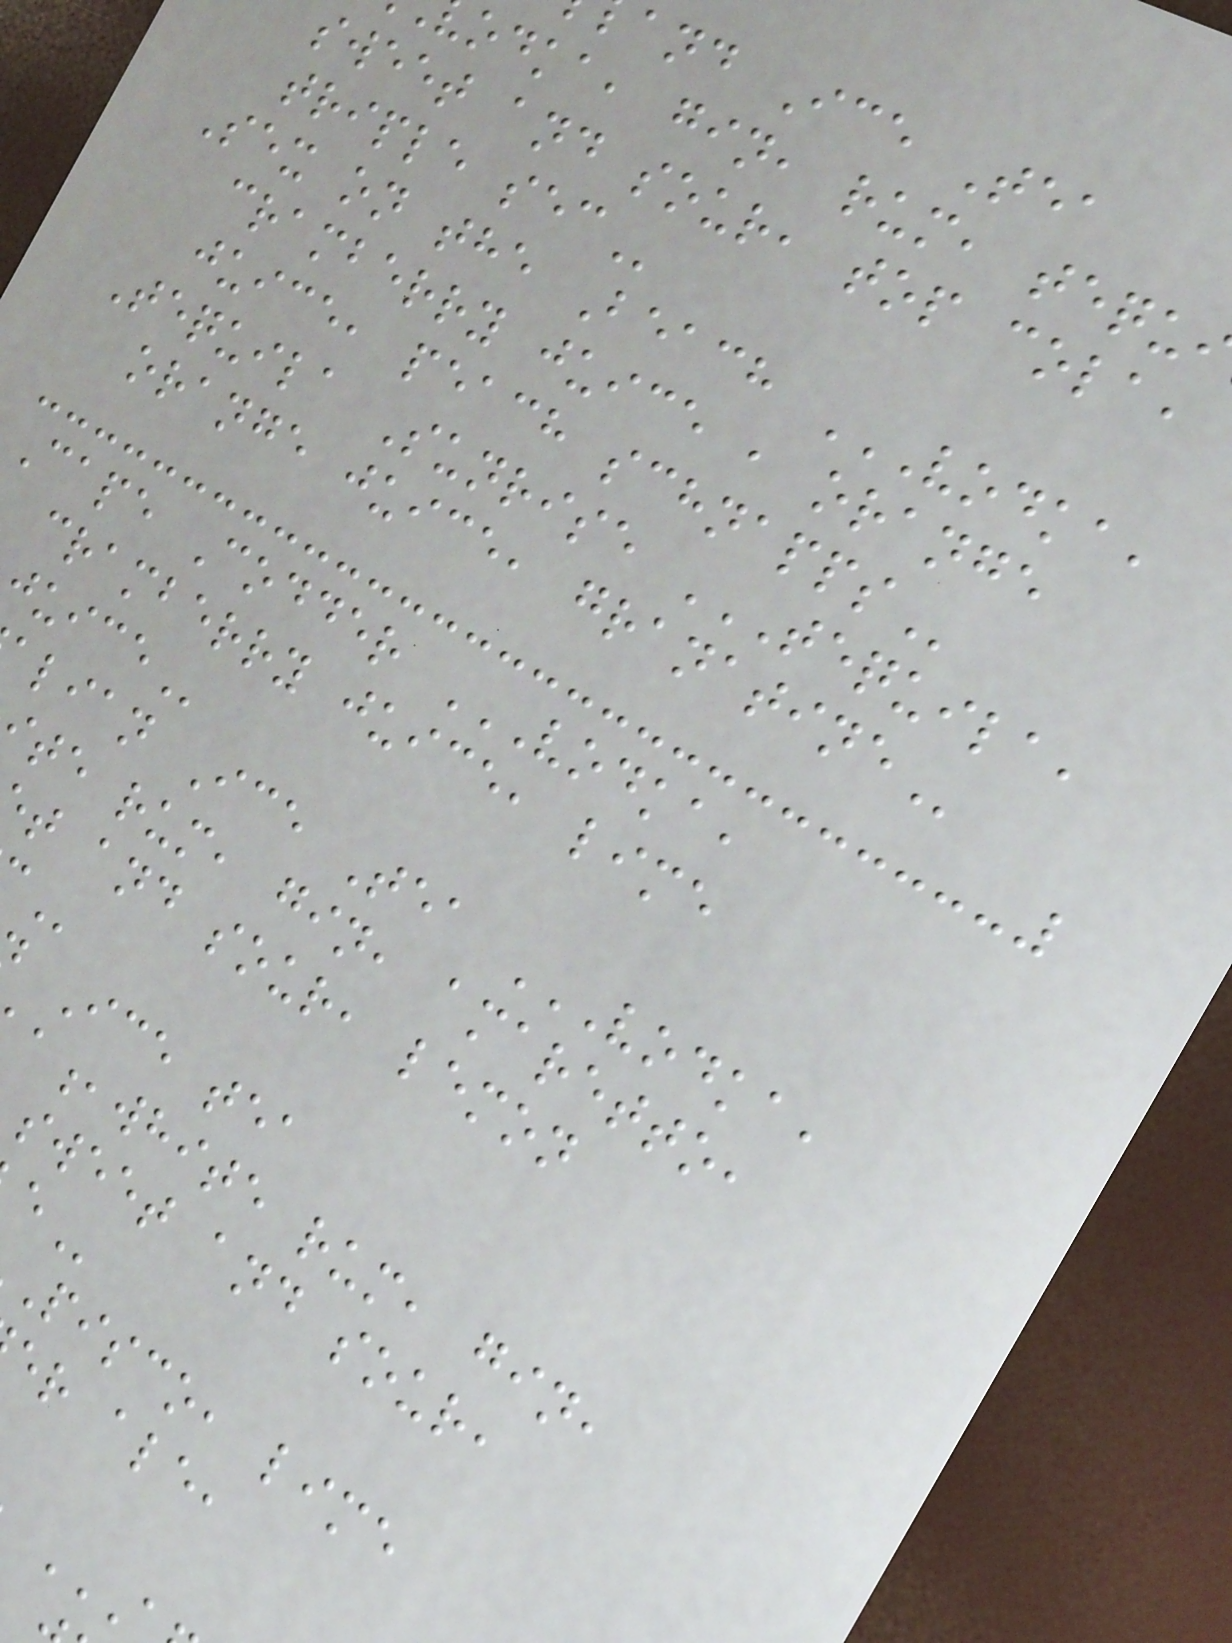and Ice Tea
odka, gin, rum,
sweet and sour, top cola,
triple
Sex on the Beach VODKA,
cramberry juice , orange
juice, peach
Tequila Sunrise TEQUILA,
orange juice,
Cape Codder VODKA,
cramberry juice, lime
te rum, gin, amaretto,
t and sour, lemon
Ice tea
a,white rum, gin,
sweet and sour,
pisco, lime
er ale,
